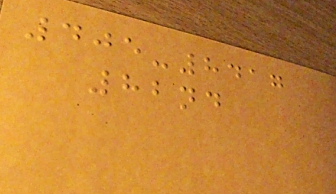405-8417
82nd
